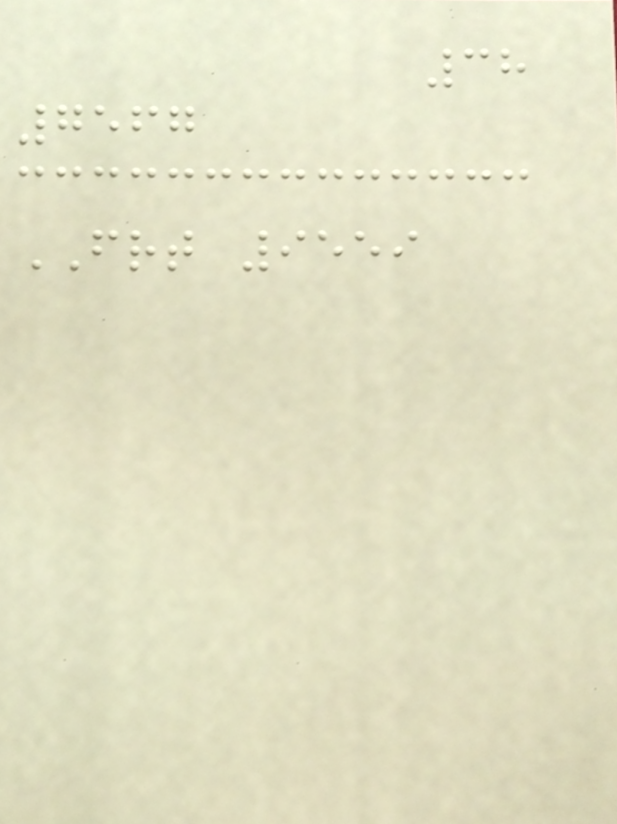38
7567
FRT 9559
